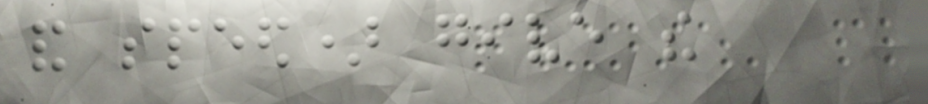and speed) give the
